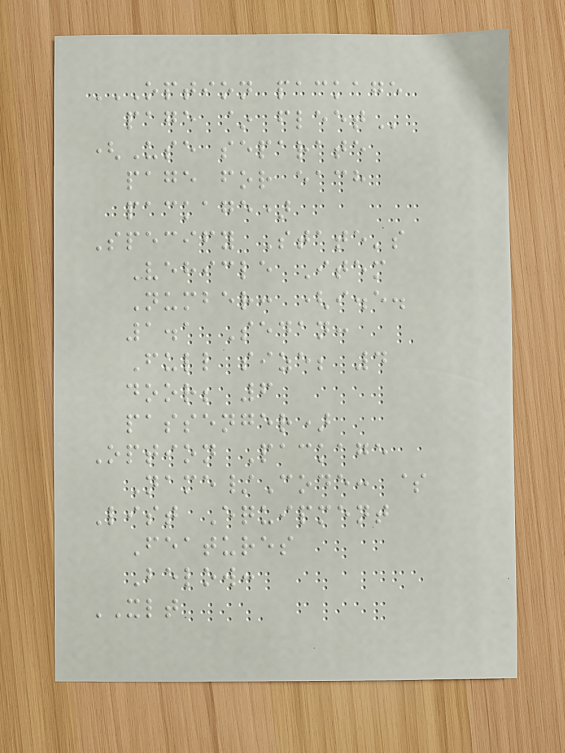OPTION PACKAGE
PAGE ~ FLEET
(Use separate
page for each
package)
Specify State's
Vehicle Item
Number: (i.e.
1.1 Sedan:
Full size; 4
door; 6
passenger)
Option Package
Name/Code: $
List Equipment
Features
Below:
XLT
